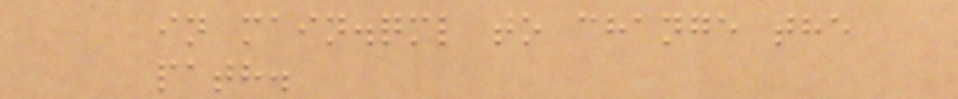in main.qml to change the
path.
